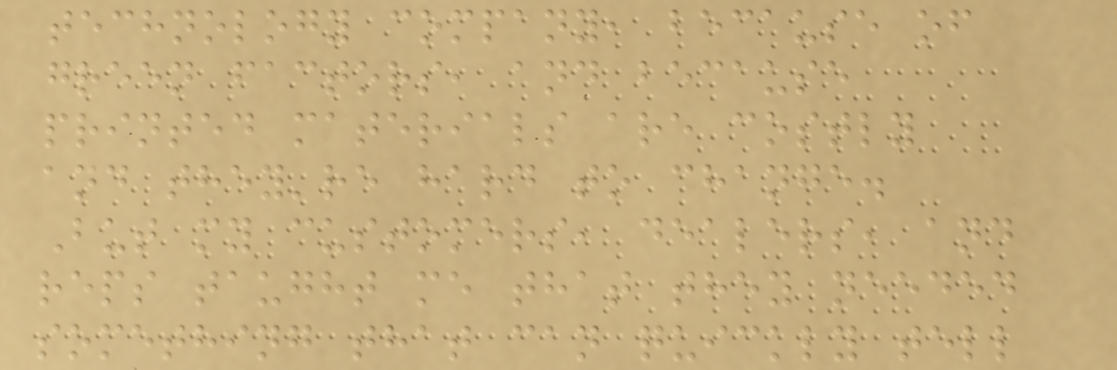technology company, because of
green factors, and because
printed materials are costly
and they're hard to change.
But my customers, dealers, and
reps taught me that they needed
something that can quickly tell
